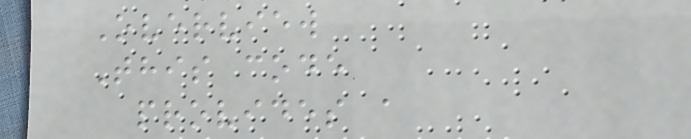Overview
This code
provides a
